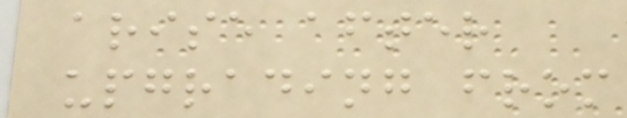arise after
upgrading from
